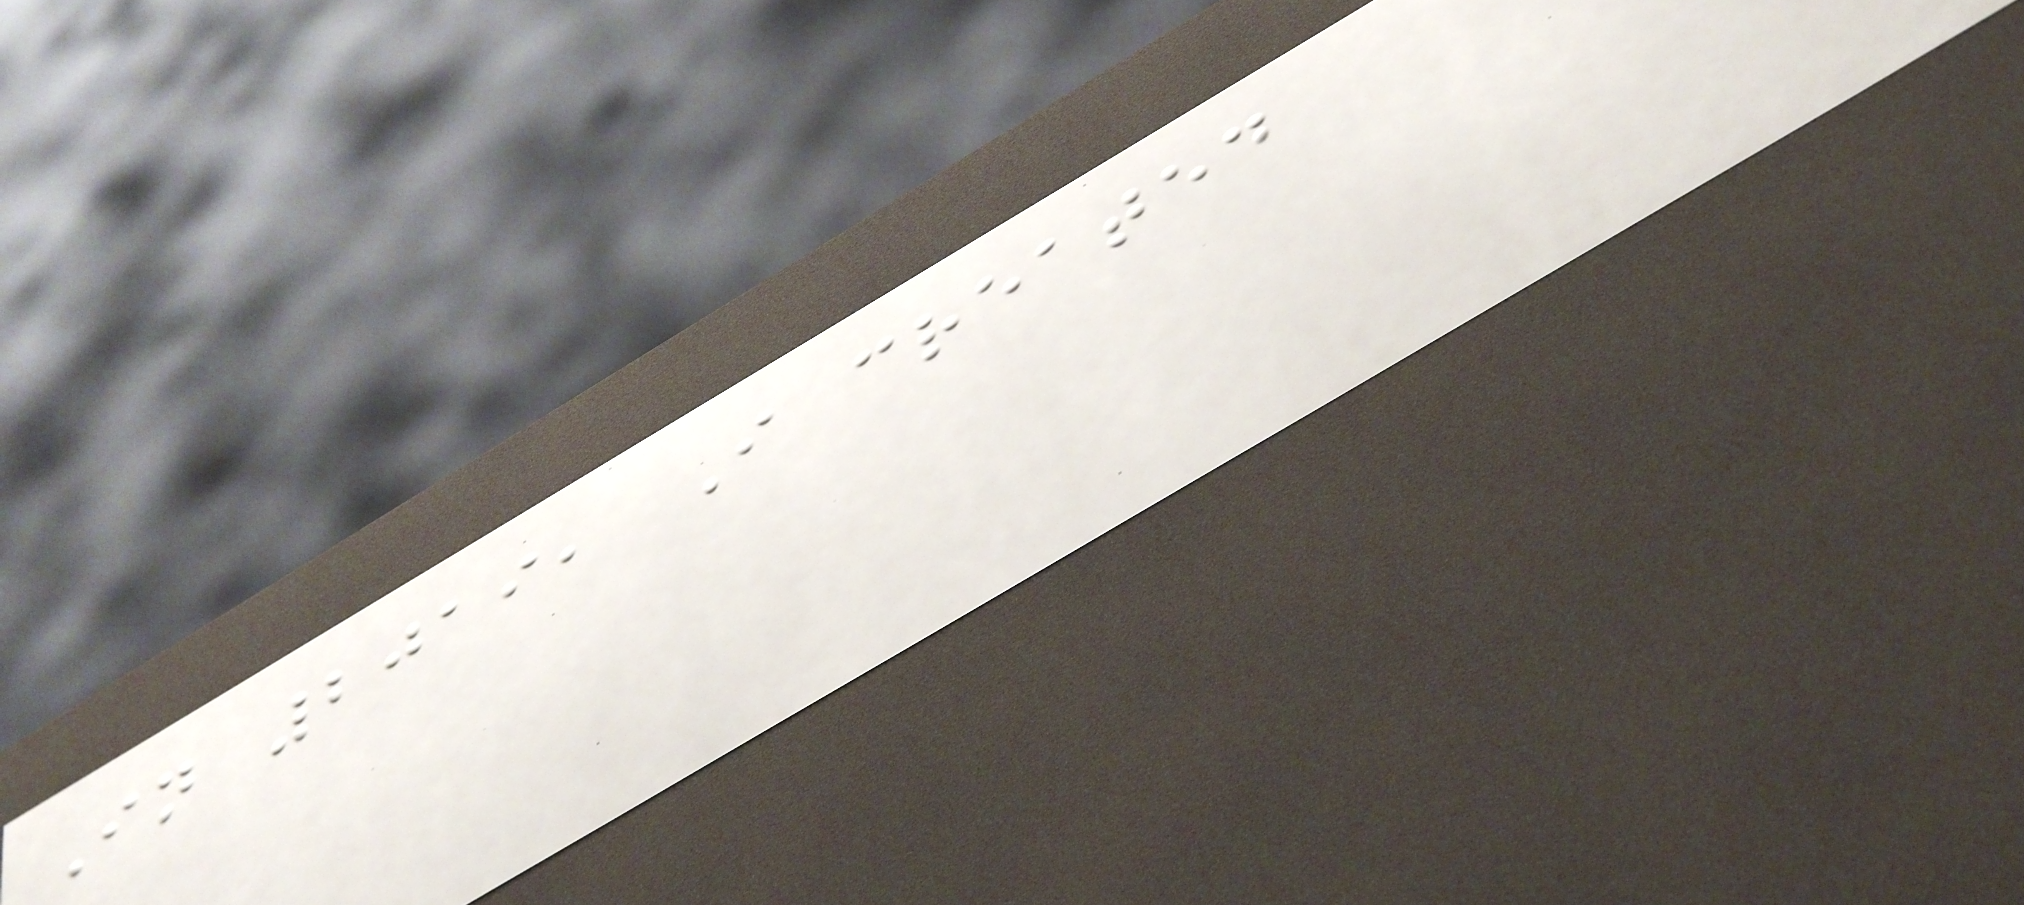In 2019, I created
